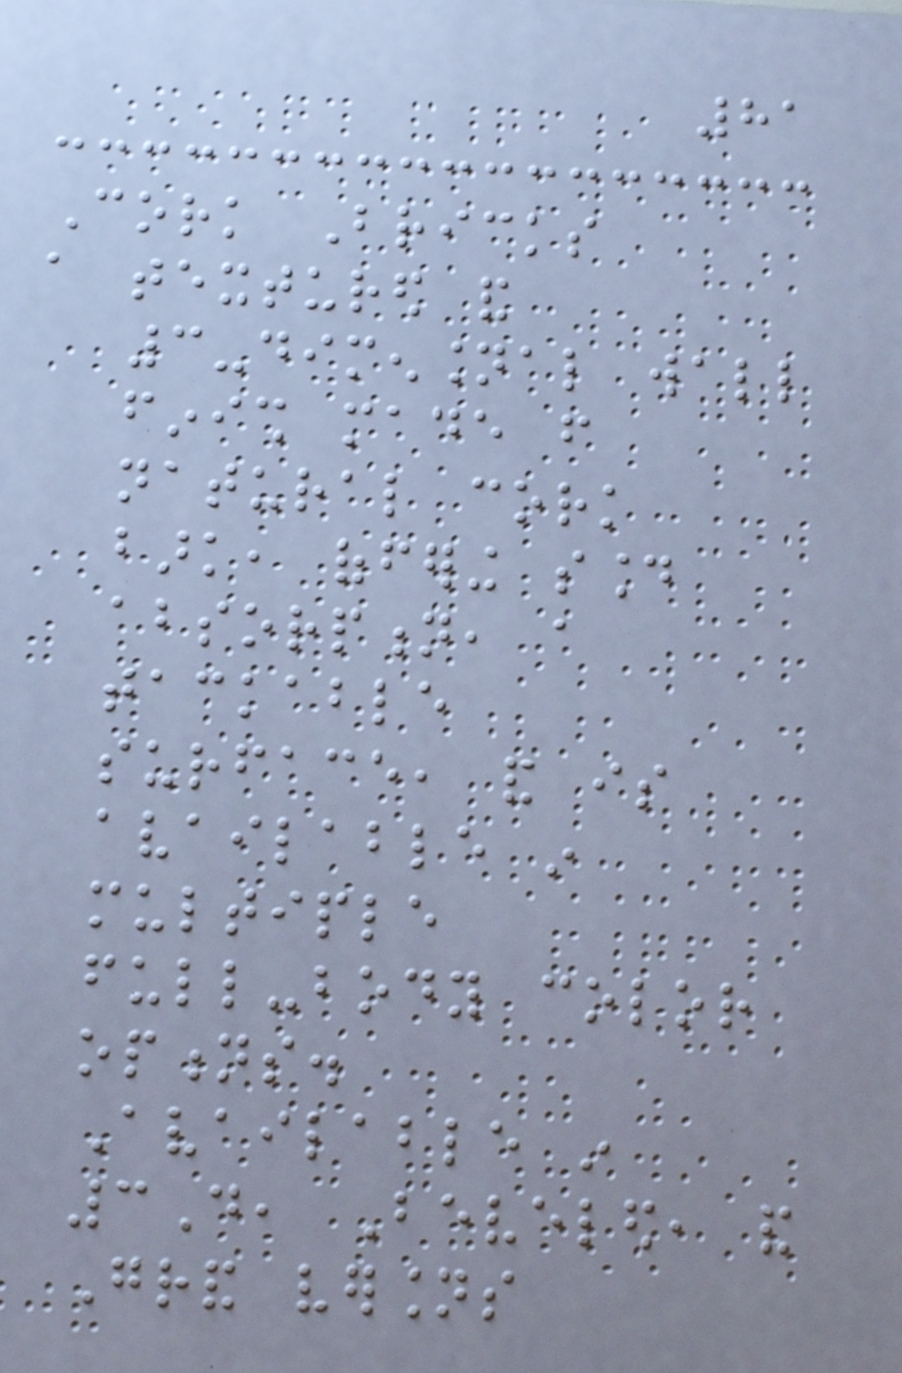81
Cork Bricks
a textured and
3-dimensional wall
finish made from
natural cork
bark, offering sound
absorption, a
tackable
surface, and is
available in
multiple
full-body color
options.
Available in
3D, Beveled, and
Grand versions
